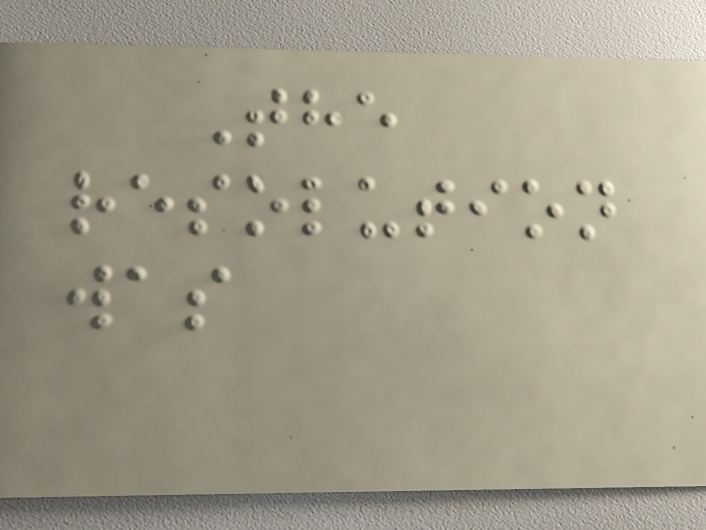The
resolution
was
